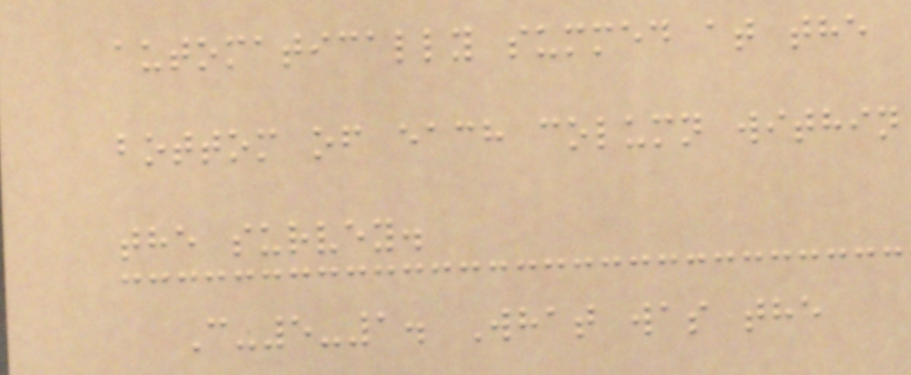automatically summed at the
bottom of each column within
the survey.
C-5-1. What was the
